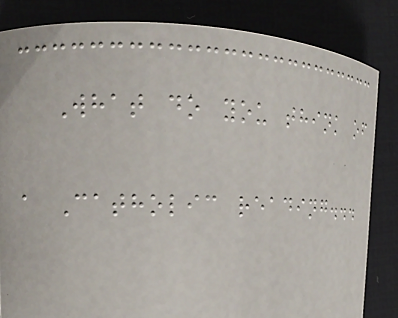What do you think of
a Catholic reading...
